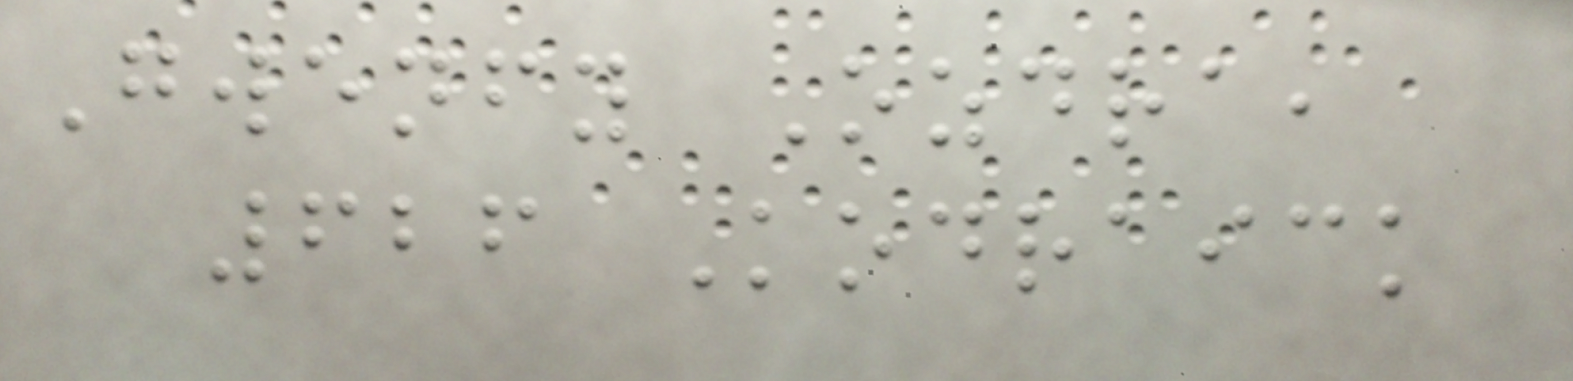Gwenfy Ozdra,
626 Kodraick
